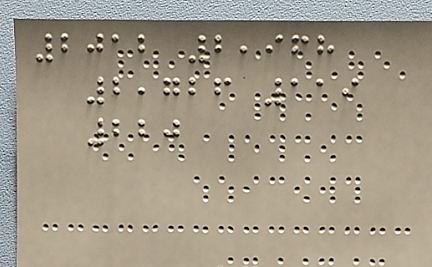2012 2,968
2,726 119
220
